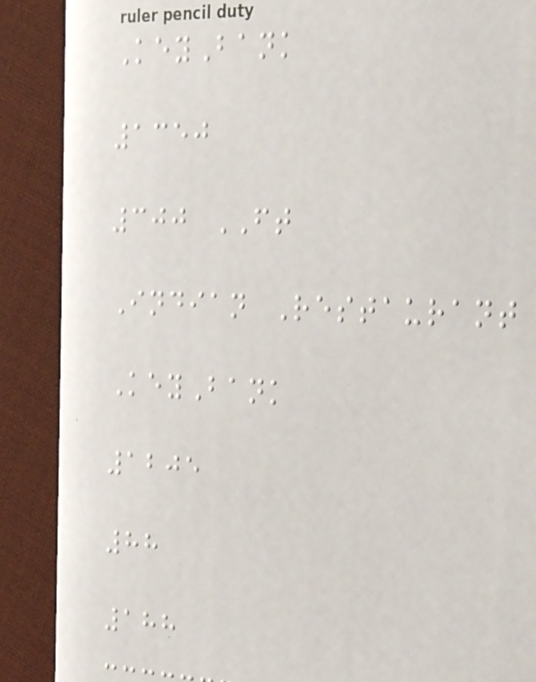KeyBank
1350
300 FT
Indian Restaurant
KeyBank
1205
88
188
